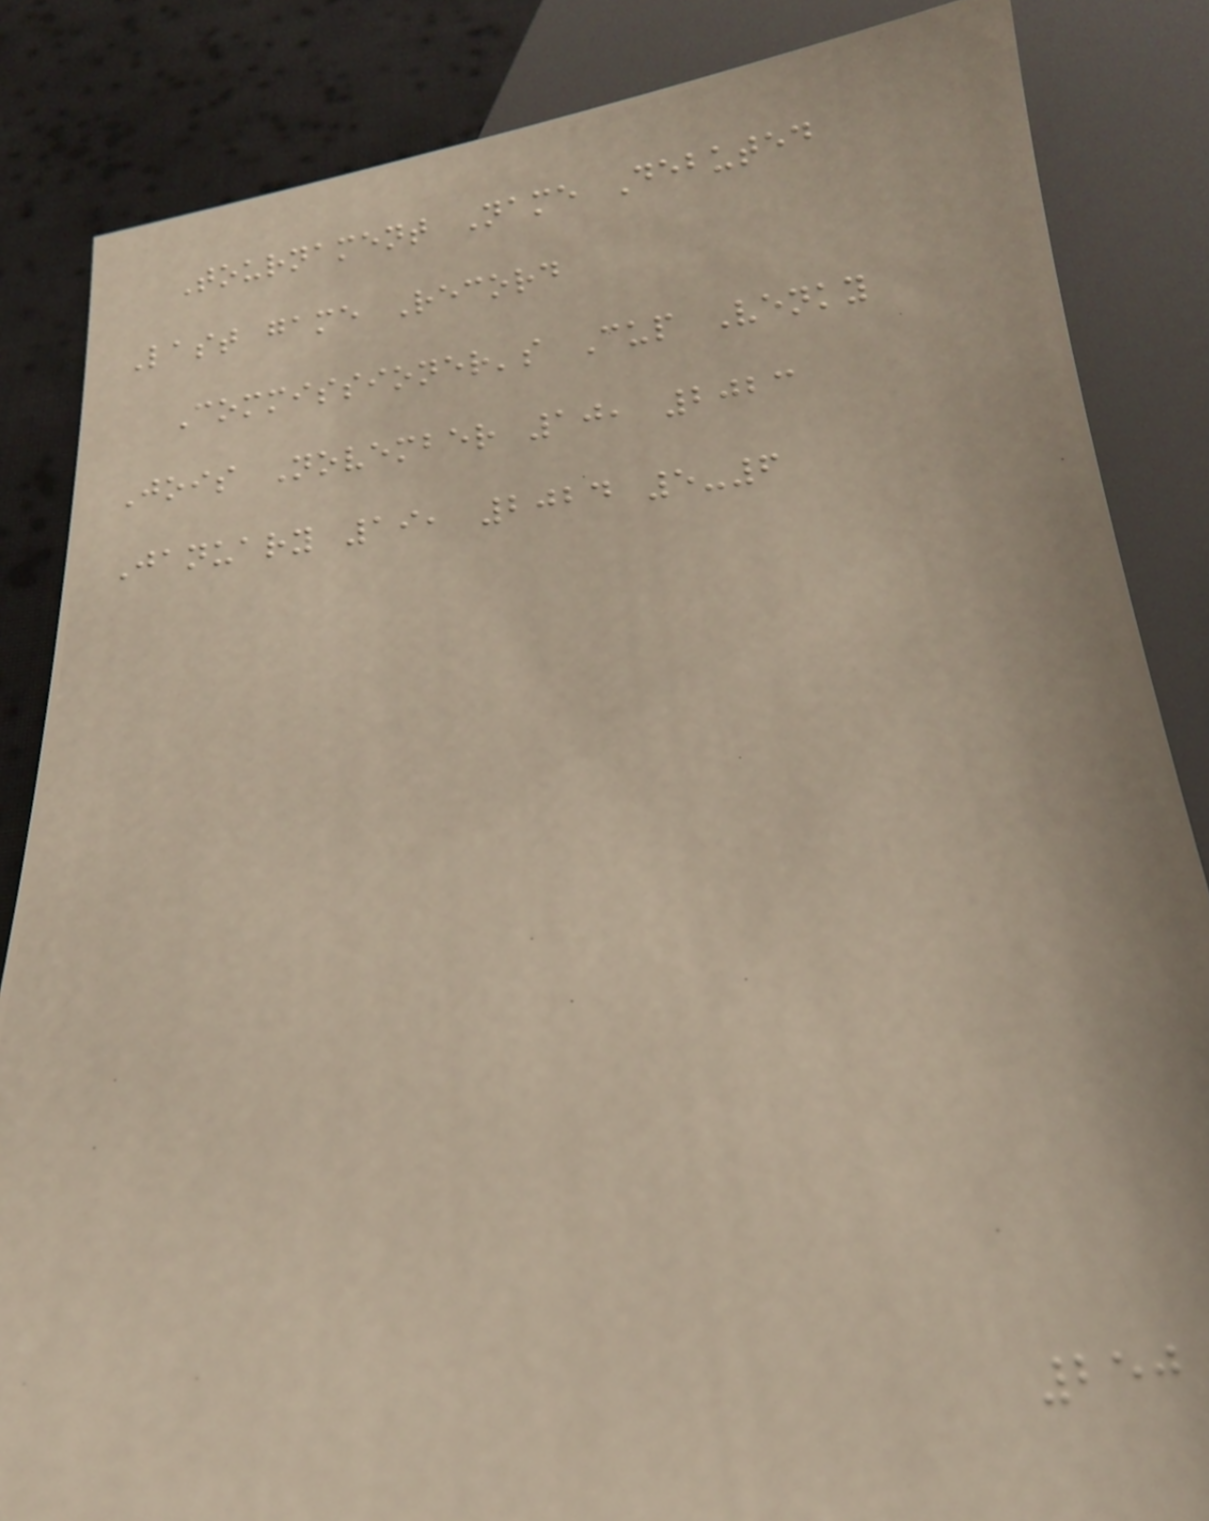Tournament Name Debuted
Last game Record
Commissioner's Cup Venky
Jois November 10, 2023
January 19, 2024 5-6
250
